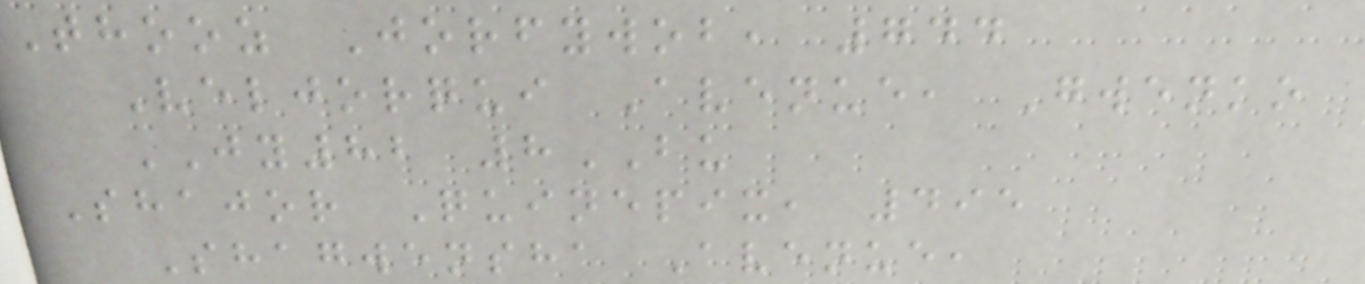Thooz Jorfywob, 744
Veljorqui Avenue, Gwenko
JY82 8BU
Shajor Quinepix, 495
Shagwensha Avenue,
